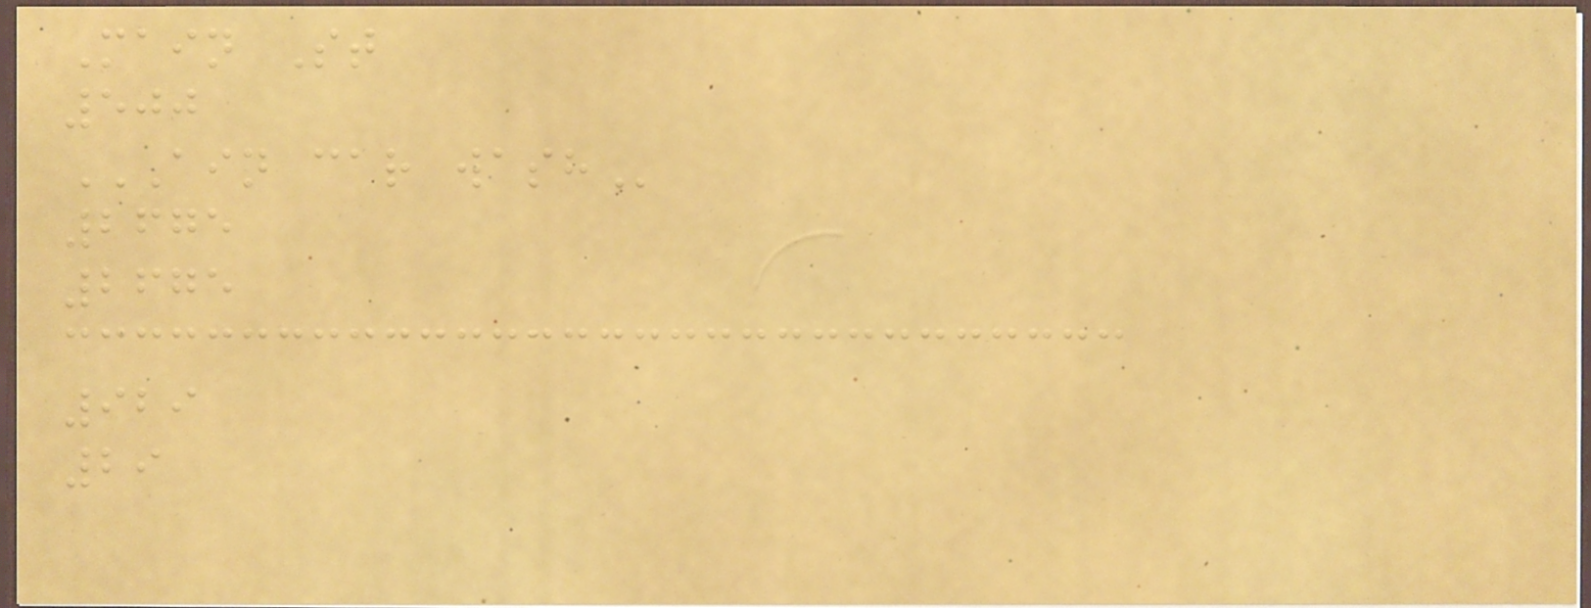Main St
500
AIN CAR WASH
2675
2675
929
29
